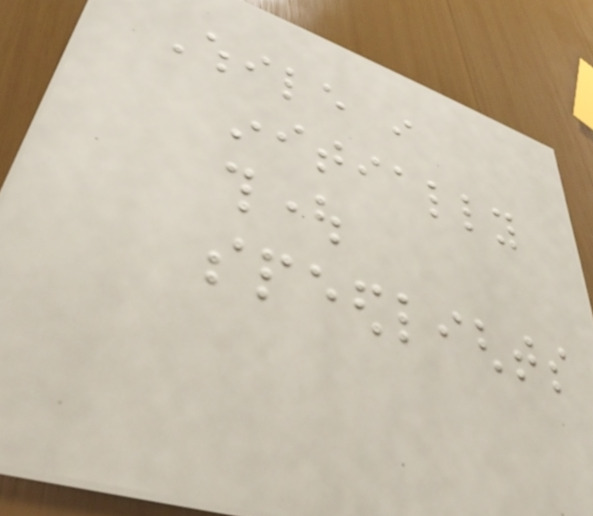While i
initially
thought
speedlights
